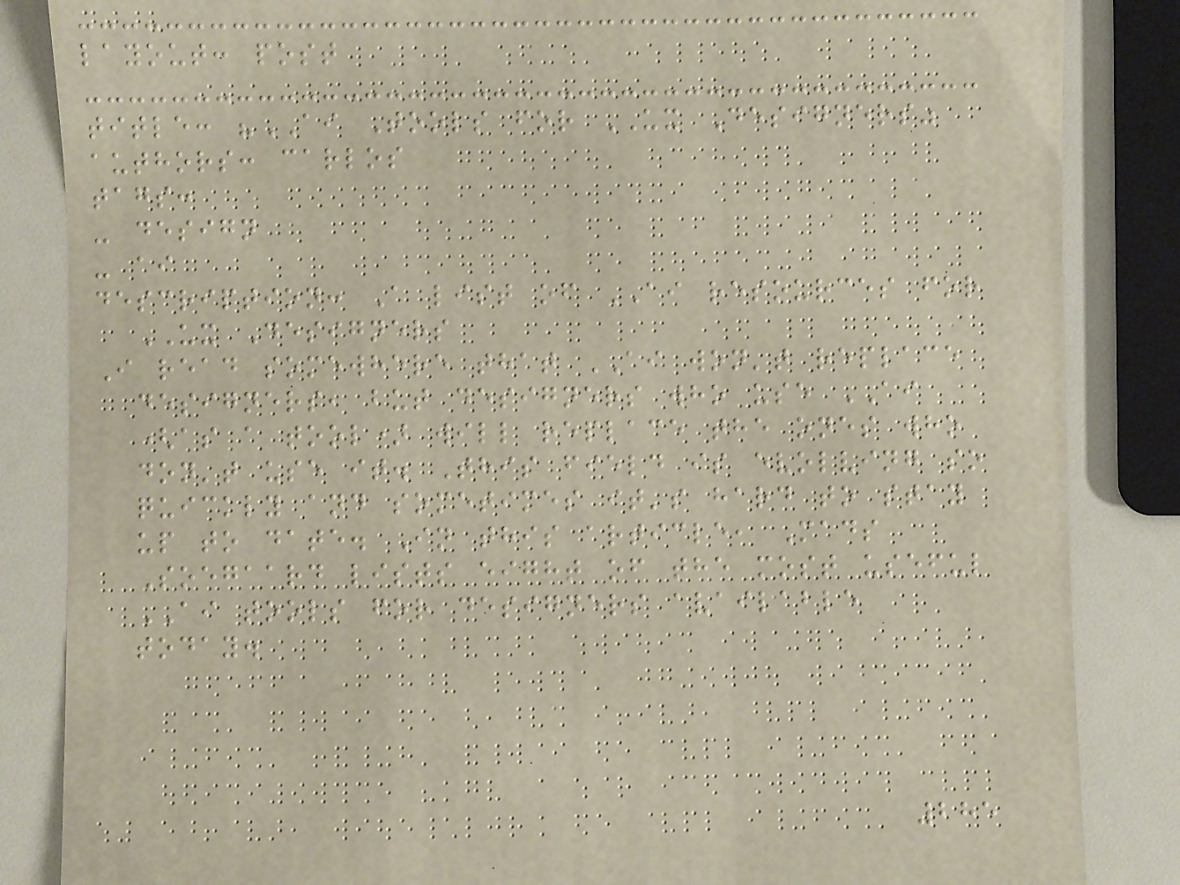layout: post
title: "AI Tools for UX Designers"
authors: carlos
tags:
- design
- ai
description: A list of AI resources for
UX Designers
I read somewhere that AI won't replace
designers, but designers who use AI
(as a tool) will replace the ones who
don't use it. This field is evolving so
quickly and sometimes it's hard to stay
up to date. In this article, Mads
Soegaard lists eight of the most useful
AI tools for designers available
today.
285
